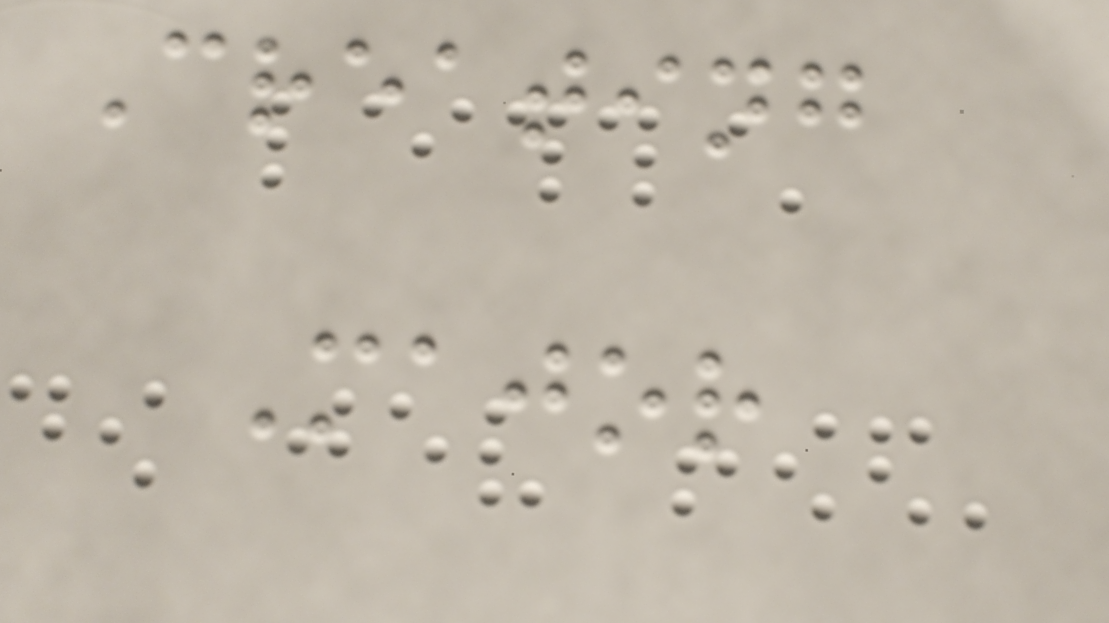Creating
Major
